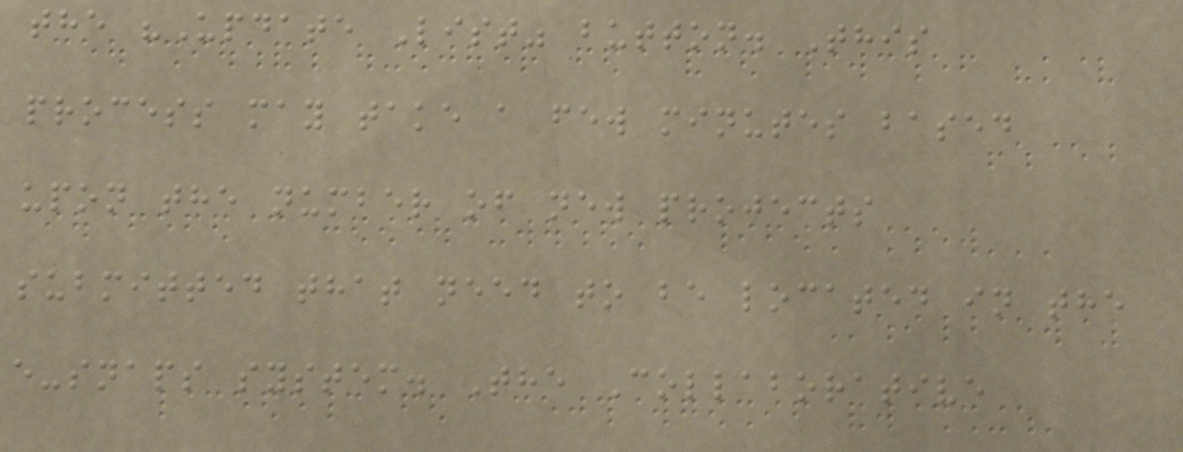the "Update List" button. This
process may take a few minutes based
upon the number of new projects
submitted that need to be located in the
e-snaps system. The Collaborative
